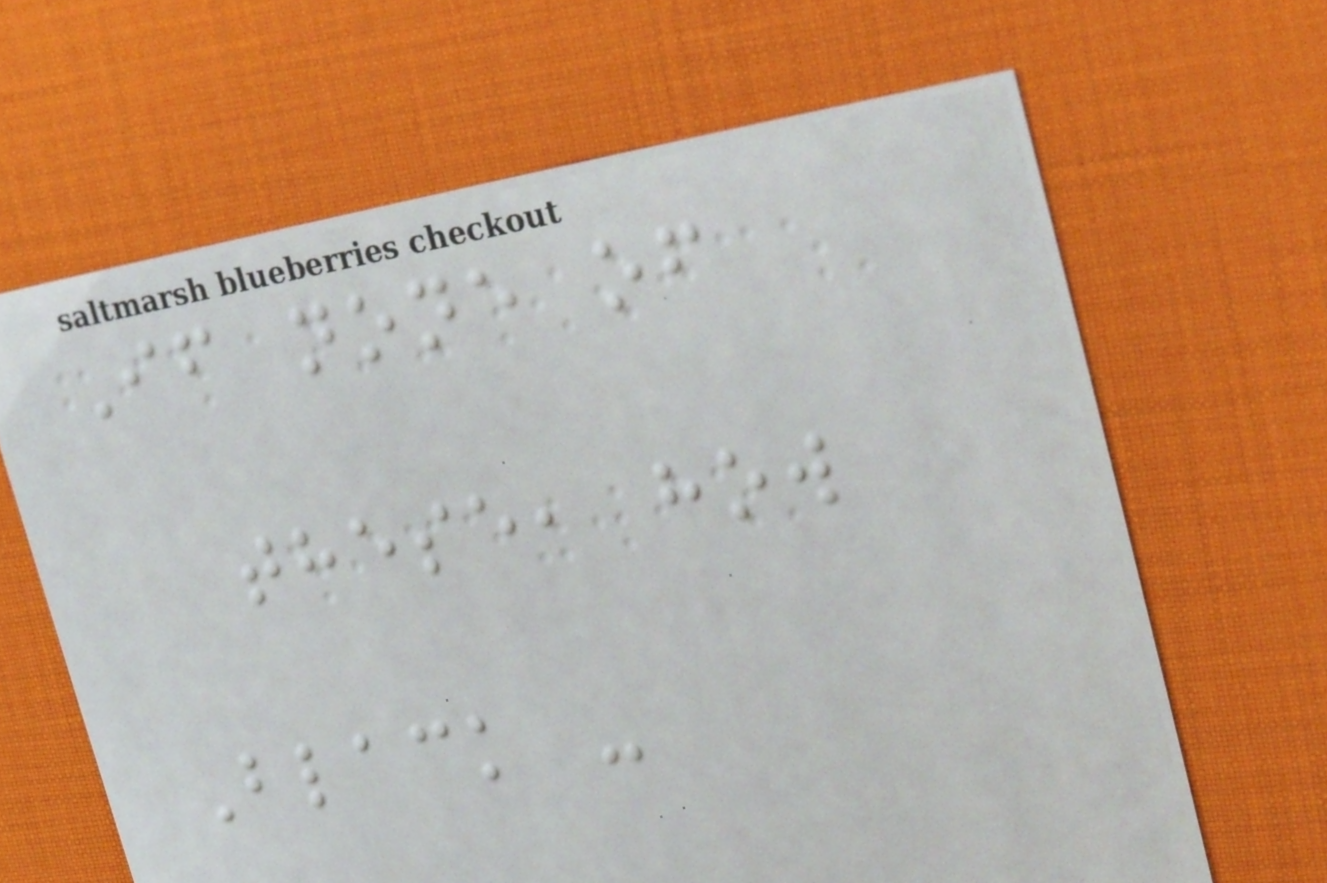If none of
these, how
Black -
